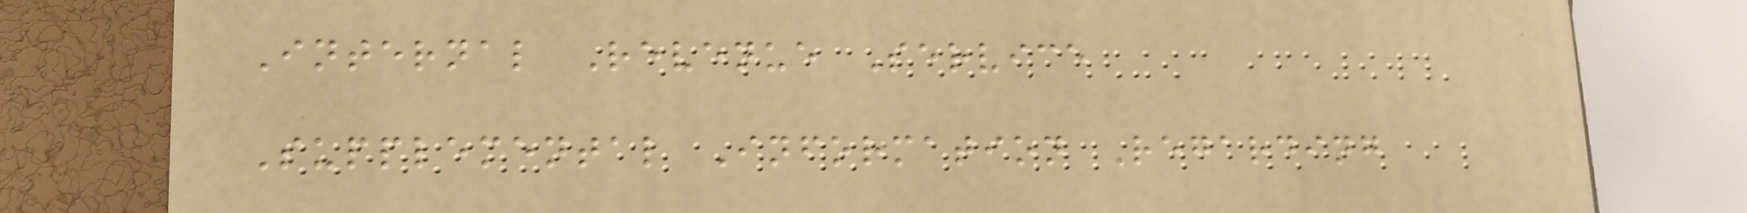Internal Revenue Service
Supplemental Information Regarding
